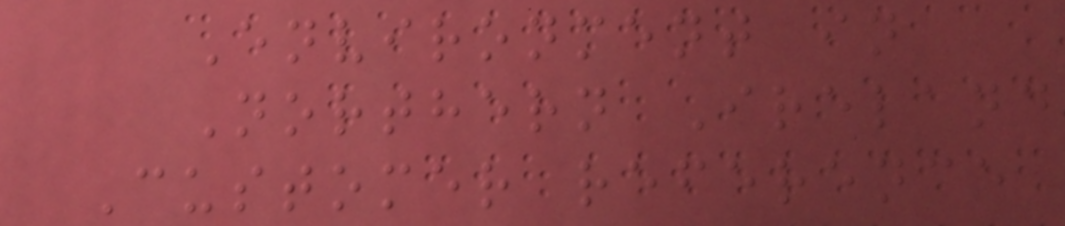Environment in
Northern Ireland
Customer reference
